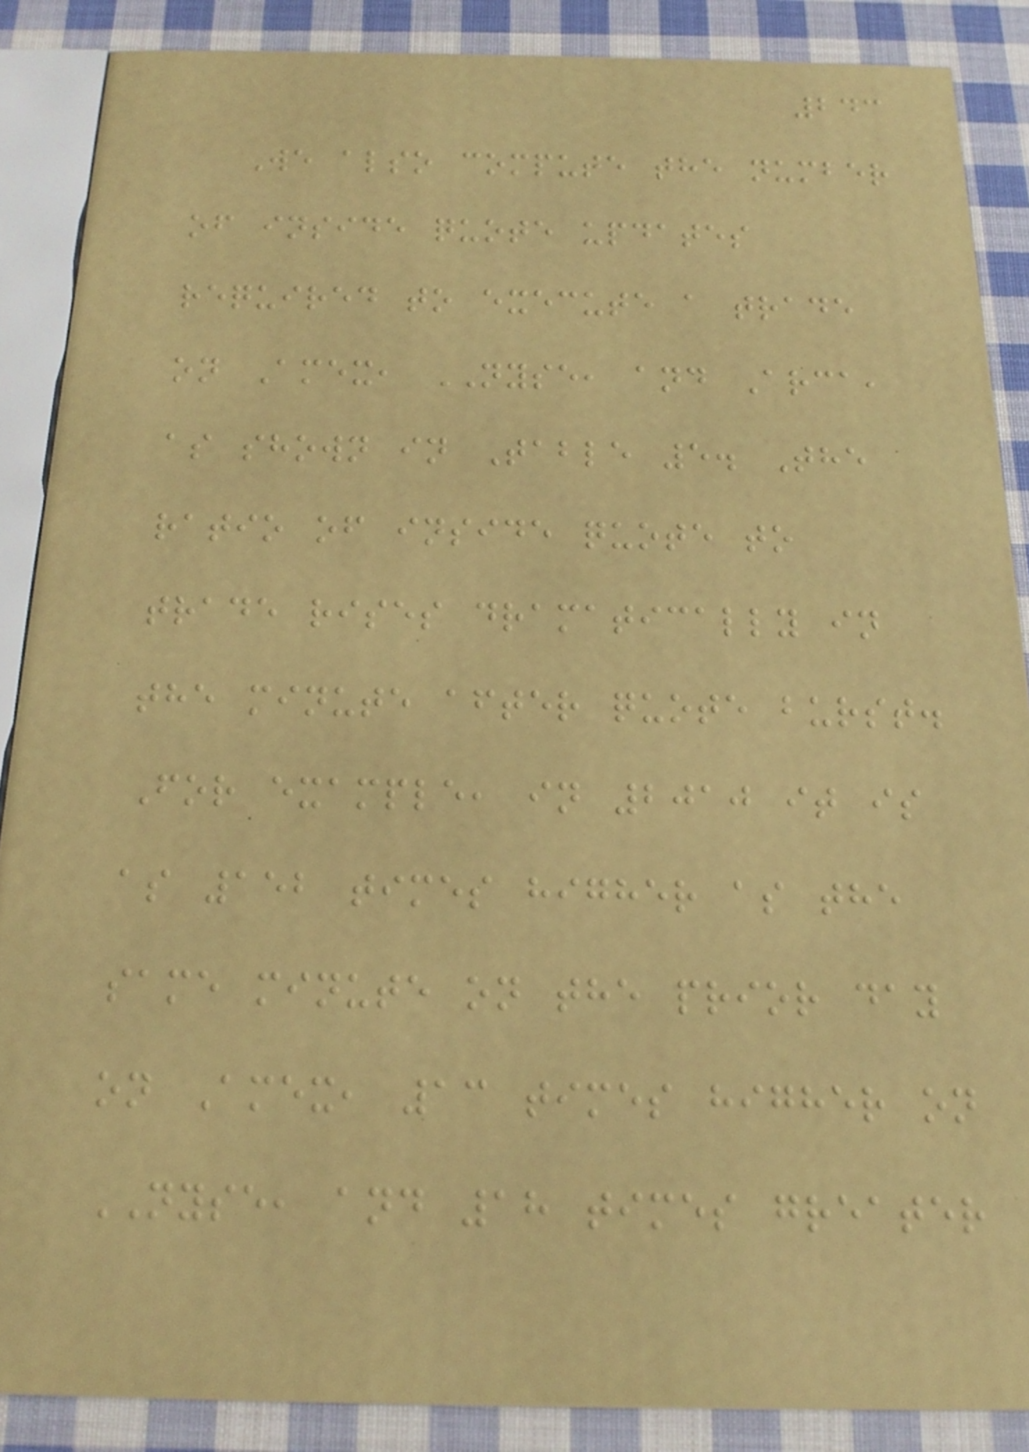243
We also compute the number
of inside quote updates
required to execute a trade
on Amex, NYSE, and Arca,
as shown in Table 5. The
ratio of inside quote to
trade rises dramatically in
the minute after quote burst.
For example, in 2010 it is
as 152 times higher as the
same minute on the prior day
on Amex, 13 times higher on
NYSE, and 18 times greater
